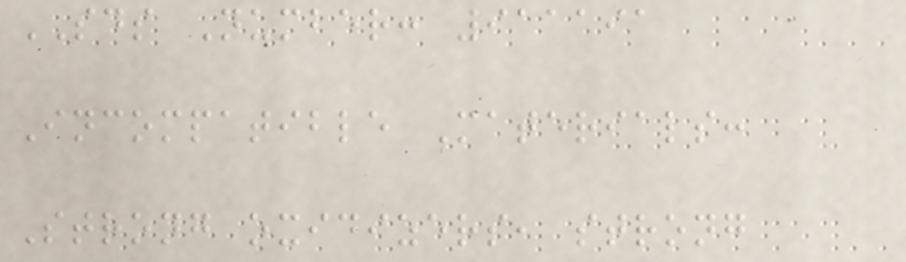SDS Number: 911191
Incompatible Materials:
Strong oxidizers, strong
